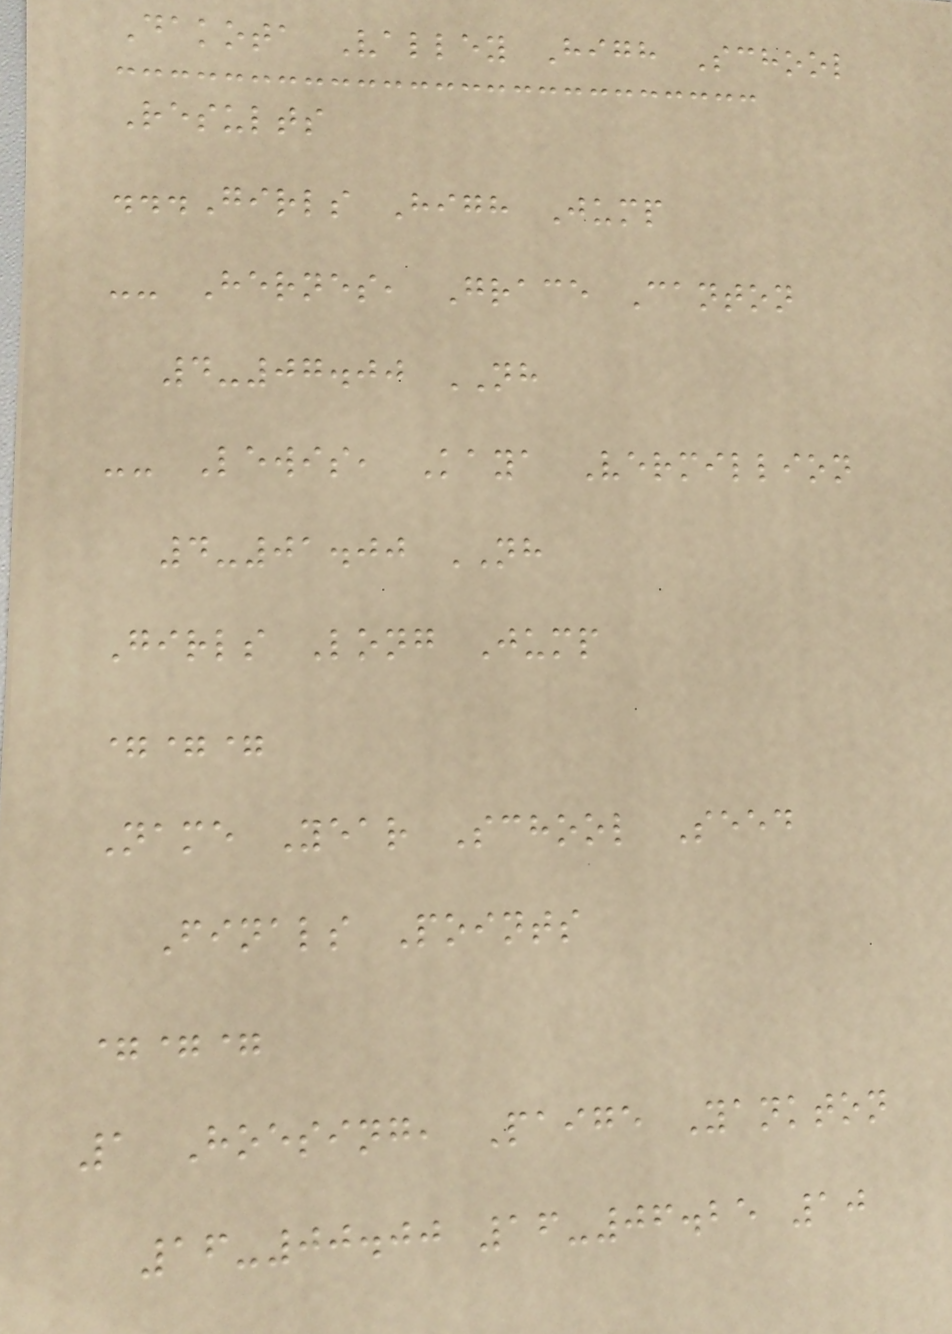Dakota Valley High School
Results
...Girls High Jump
-- Hernes, Grace Canton
4-07.00 NH
-- Lewis, Kaya Vermillion
4-01.00 NH
Girls Long Jump
===
Name Year School Seed
Finals Points
===
1 Hoesing, Paige Yankton
16-00.00 16-06.25 10
